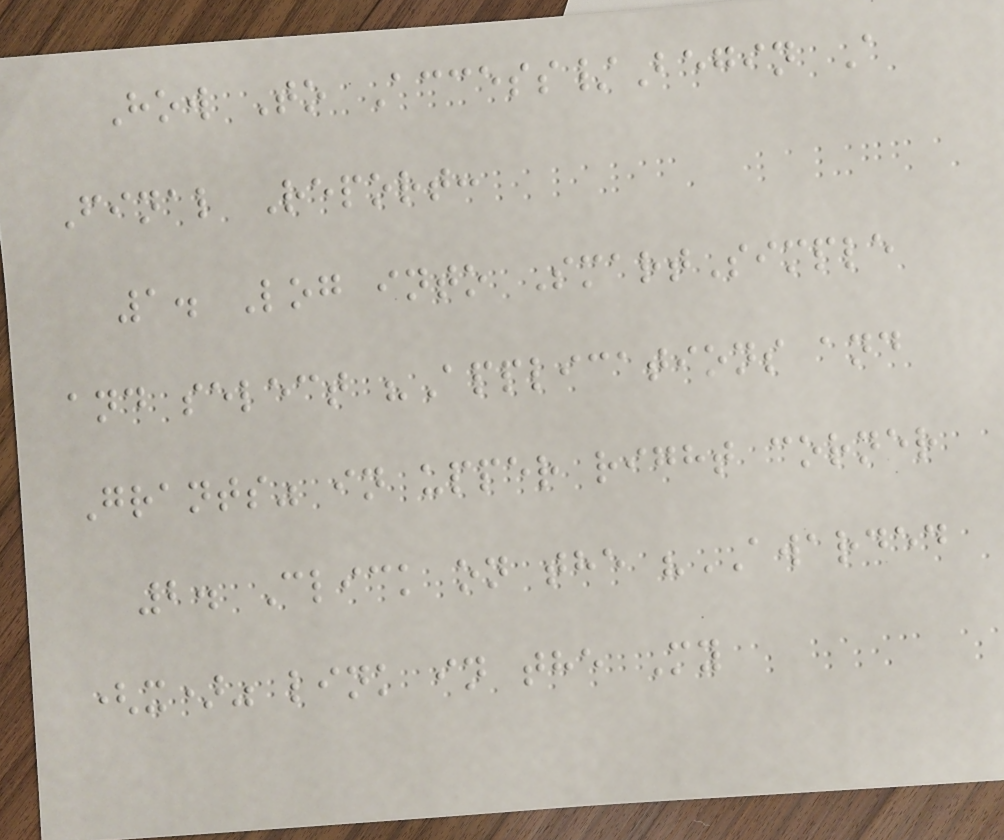How To Access/Begin A
Final Report:
1. Log into SmartSimple
and select "Applications and
Grants" in upper right corner
2. Click on the "AWARDED
(x)" link in the My
